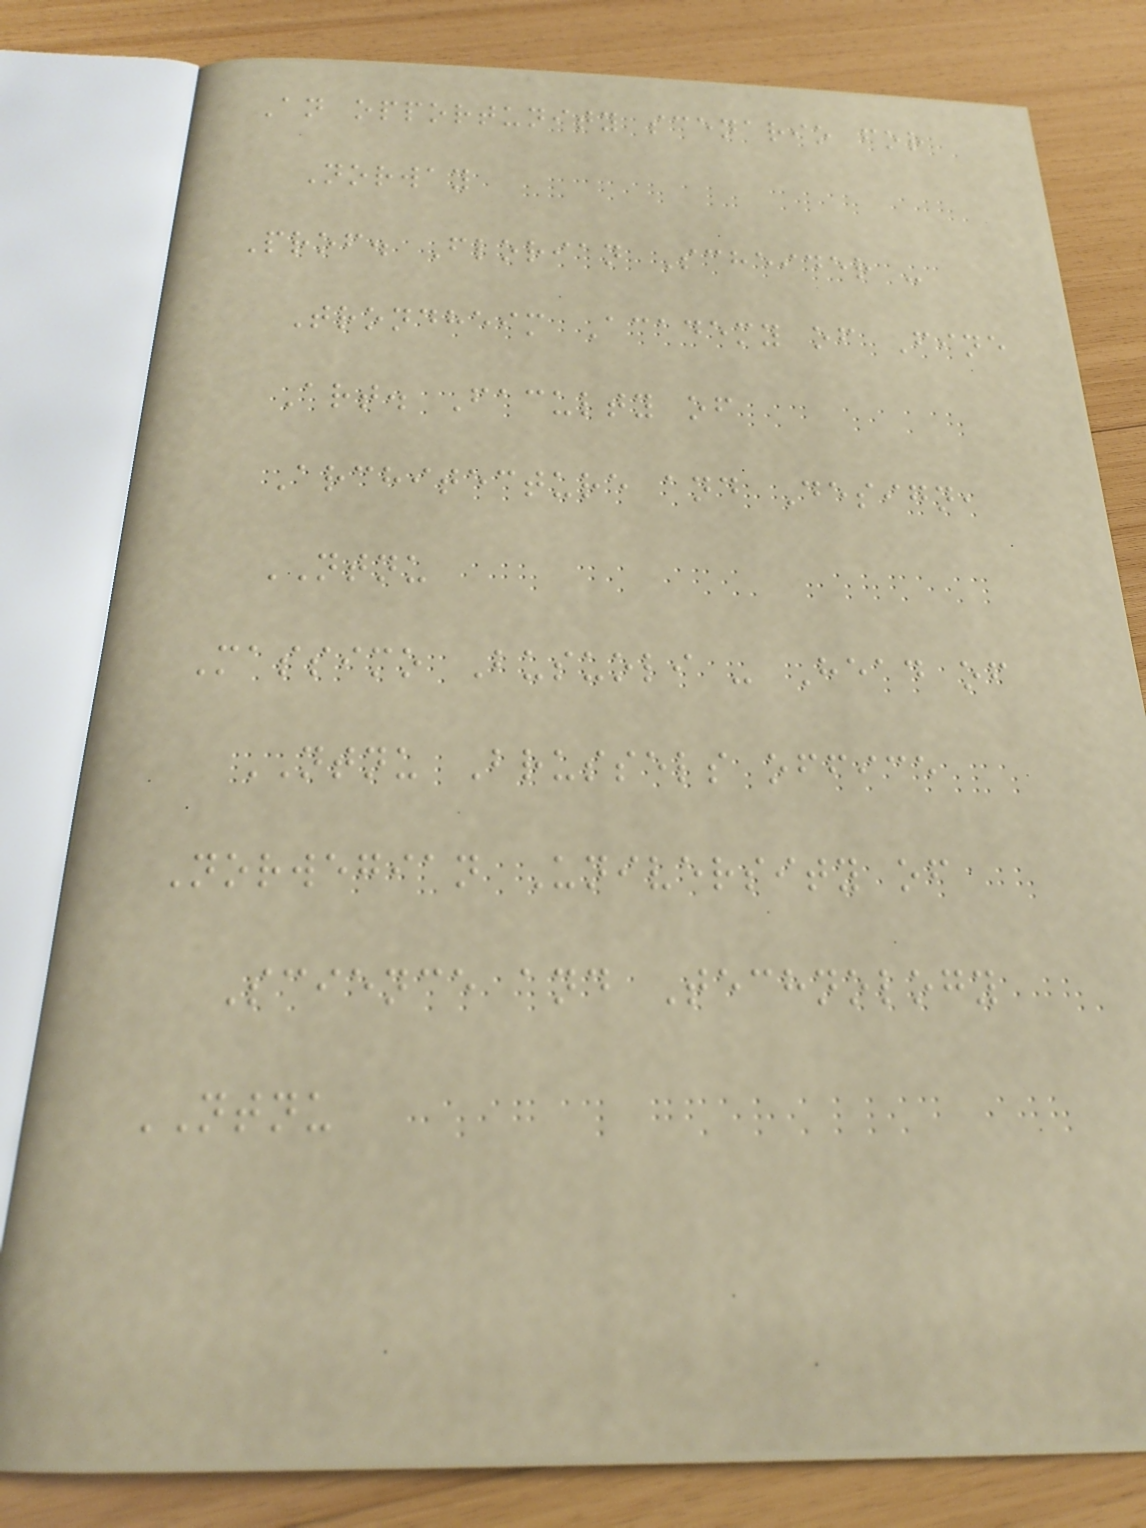An opportunity scenario for
Norway
Prof. Florian Scheider -
Trondheim Academy of Fine
Art. Faculty of
Architecture and Design,
NTNU
Massimo Busuoli - Head of
NTNU Brussels office
Norwegian University of
Science and Technology
NTNU
